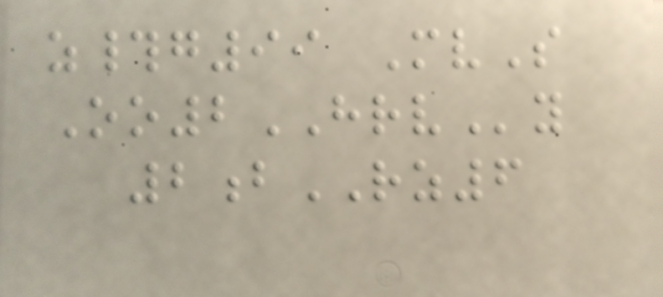z#g99 MvS
Oo2HRVy
2bRZ6
